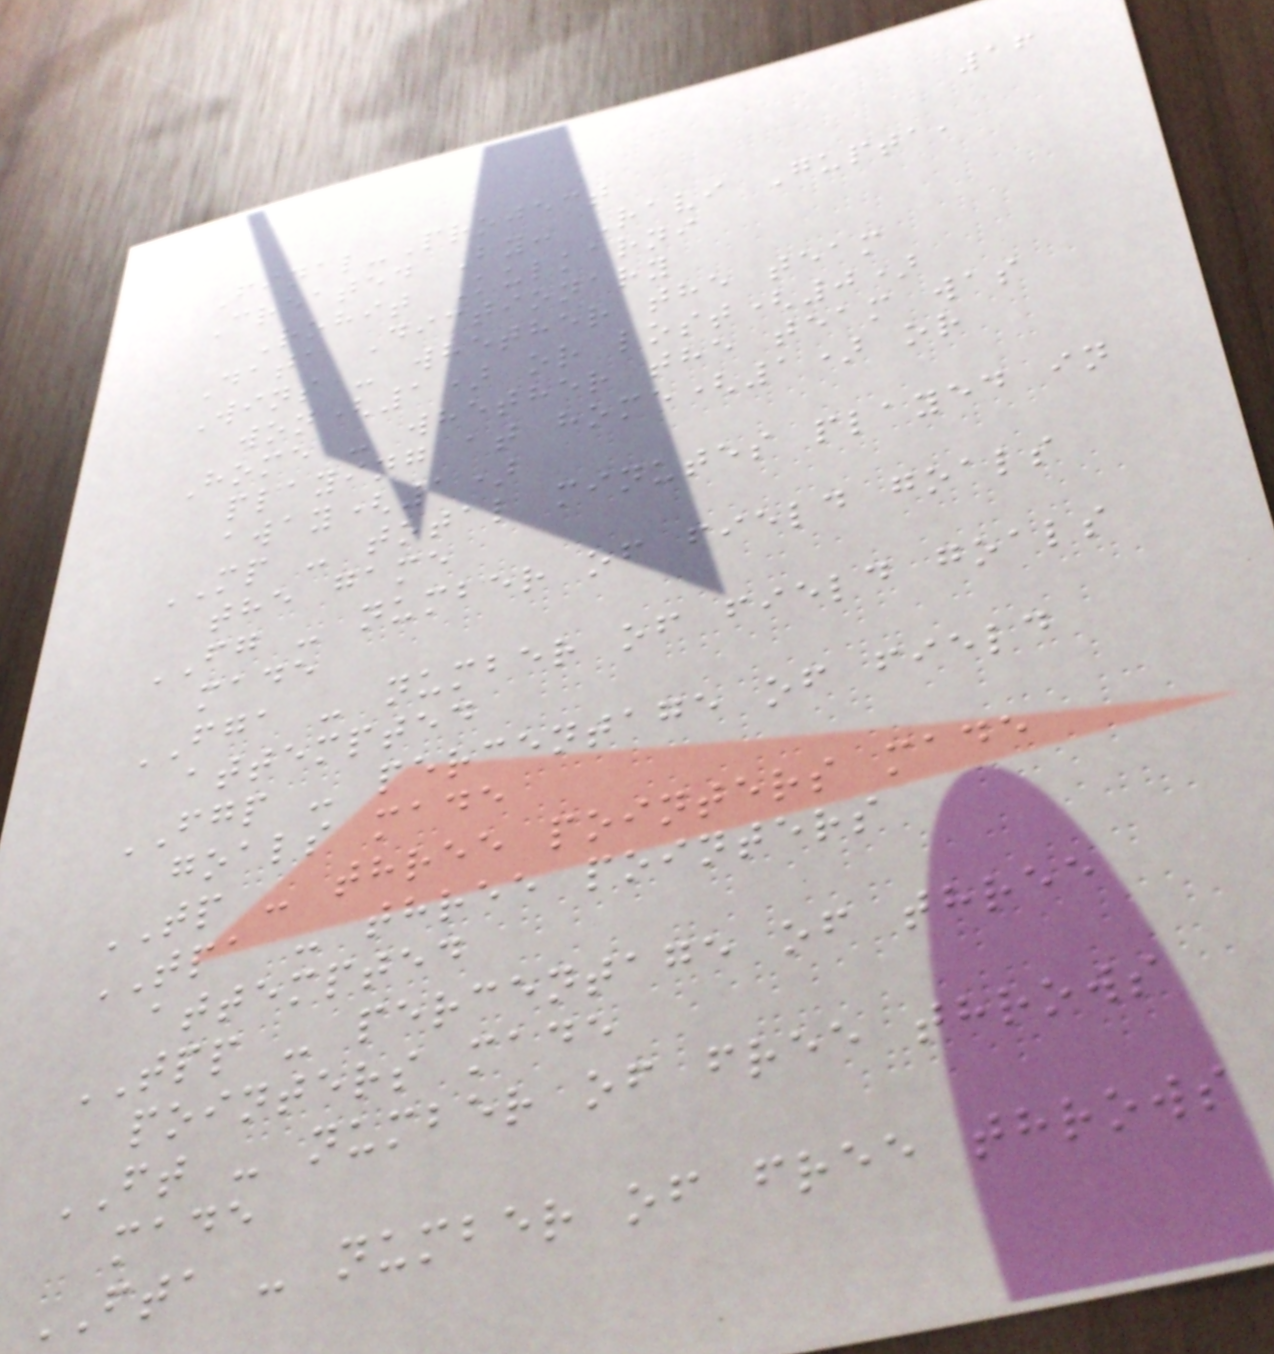16
Final-Project
Created By: Ravi Gupta,
Rohit Kulkarni
Data Dictionary
Wins - whether the team
won(1) or lost(0)
Home - whether the team was
playing at home(1) or
away(1)
MP - total minutes played in
the game
FG - number of field goals
made
FGA - number of field goals
attempted
FGP - percentage of field
goals made
TP - three pointers made
TPA - three pointers
attempted
TPP - percentage of three
pointers made
FT - number of free throws
made
FTA - number of free throws
